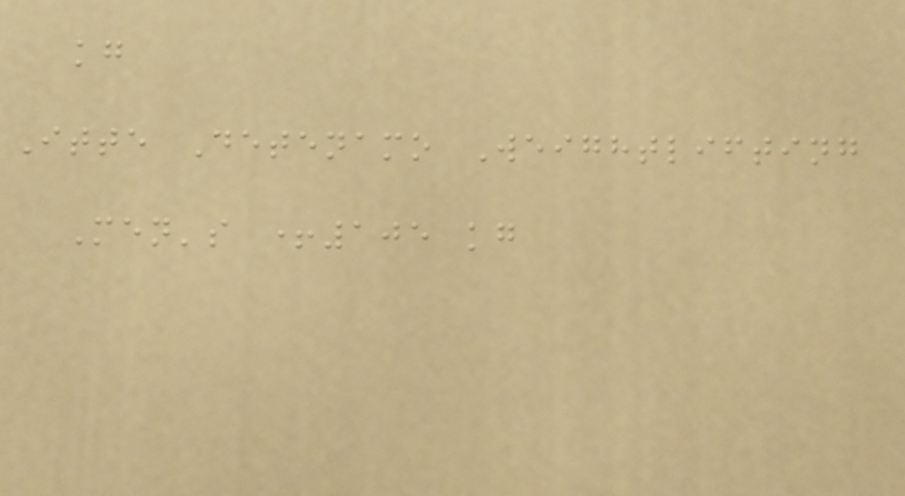kg
Itte Detenamo Weightlifting
Men's +105 kg
